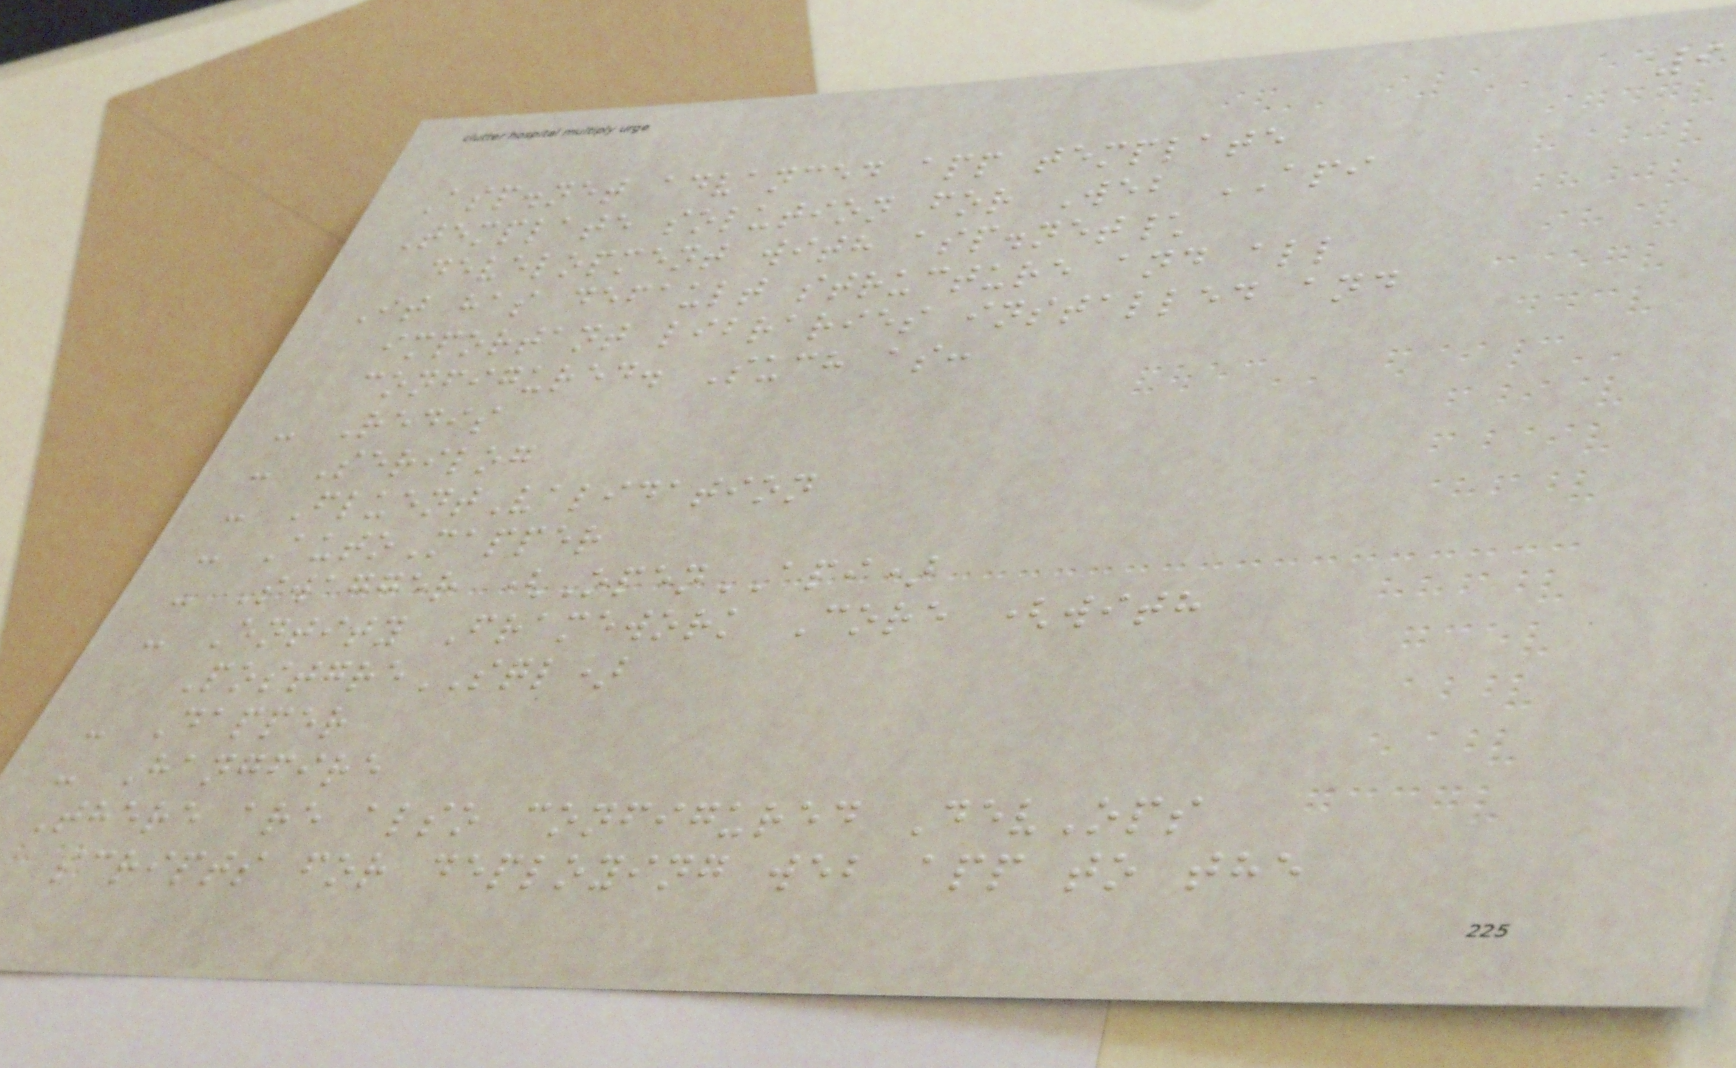9
Asp.net advanced app template
Template solution for Web API
development with asp.net\
It has default structure and all
important libraries installed and
configured. Such as:
- Redis
- Serilog
- FluentValidation
- AutoMapper
- Swagger (OpenAPI)
- Entity Framework Core (with
PostgreSQL)
- Dapper
- Hangfire
There are also configured DevOps
scripts for deploying web app to the
